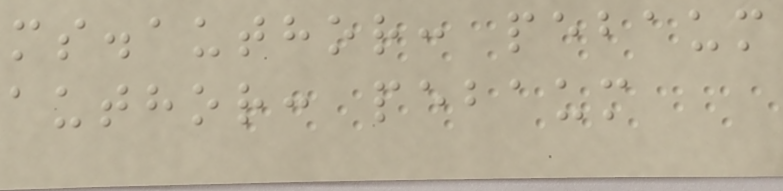ms.author: pebaum
author: pebaum
